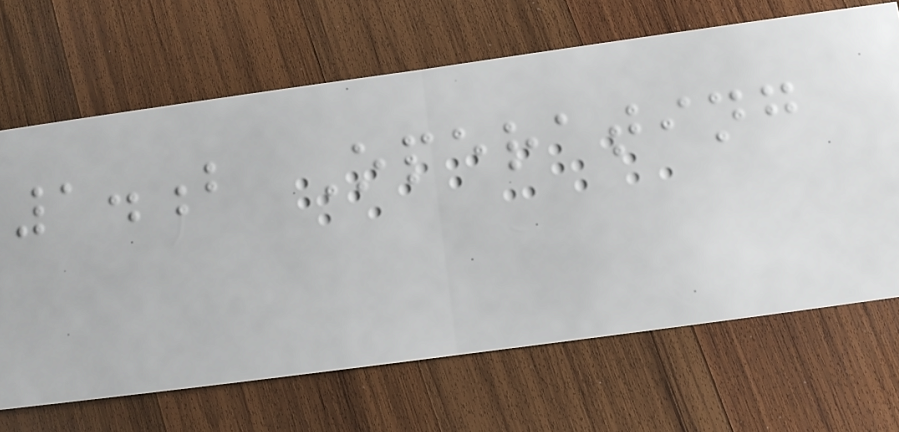1.b Operating
